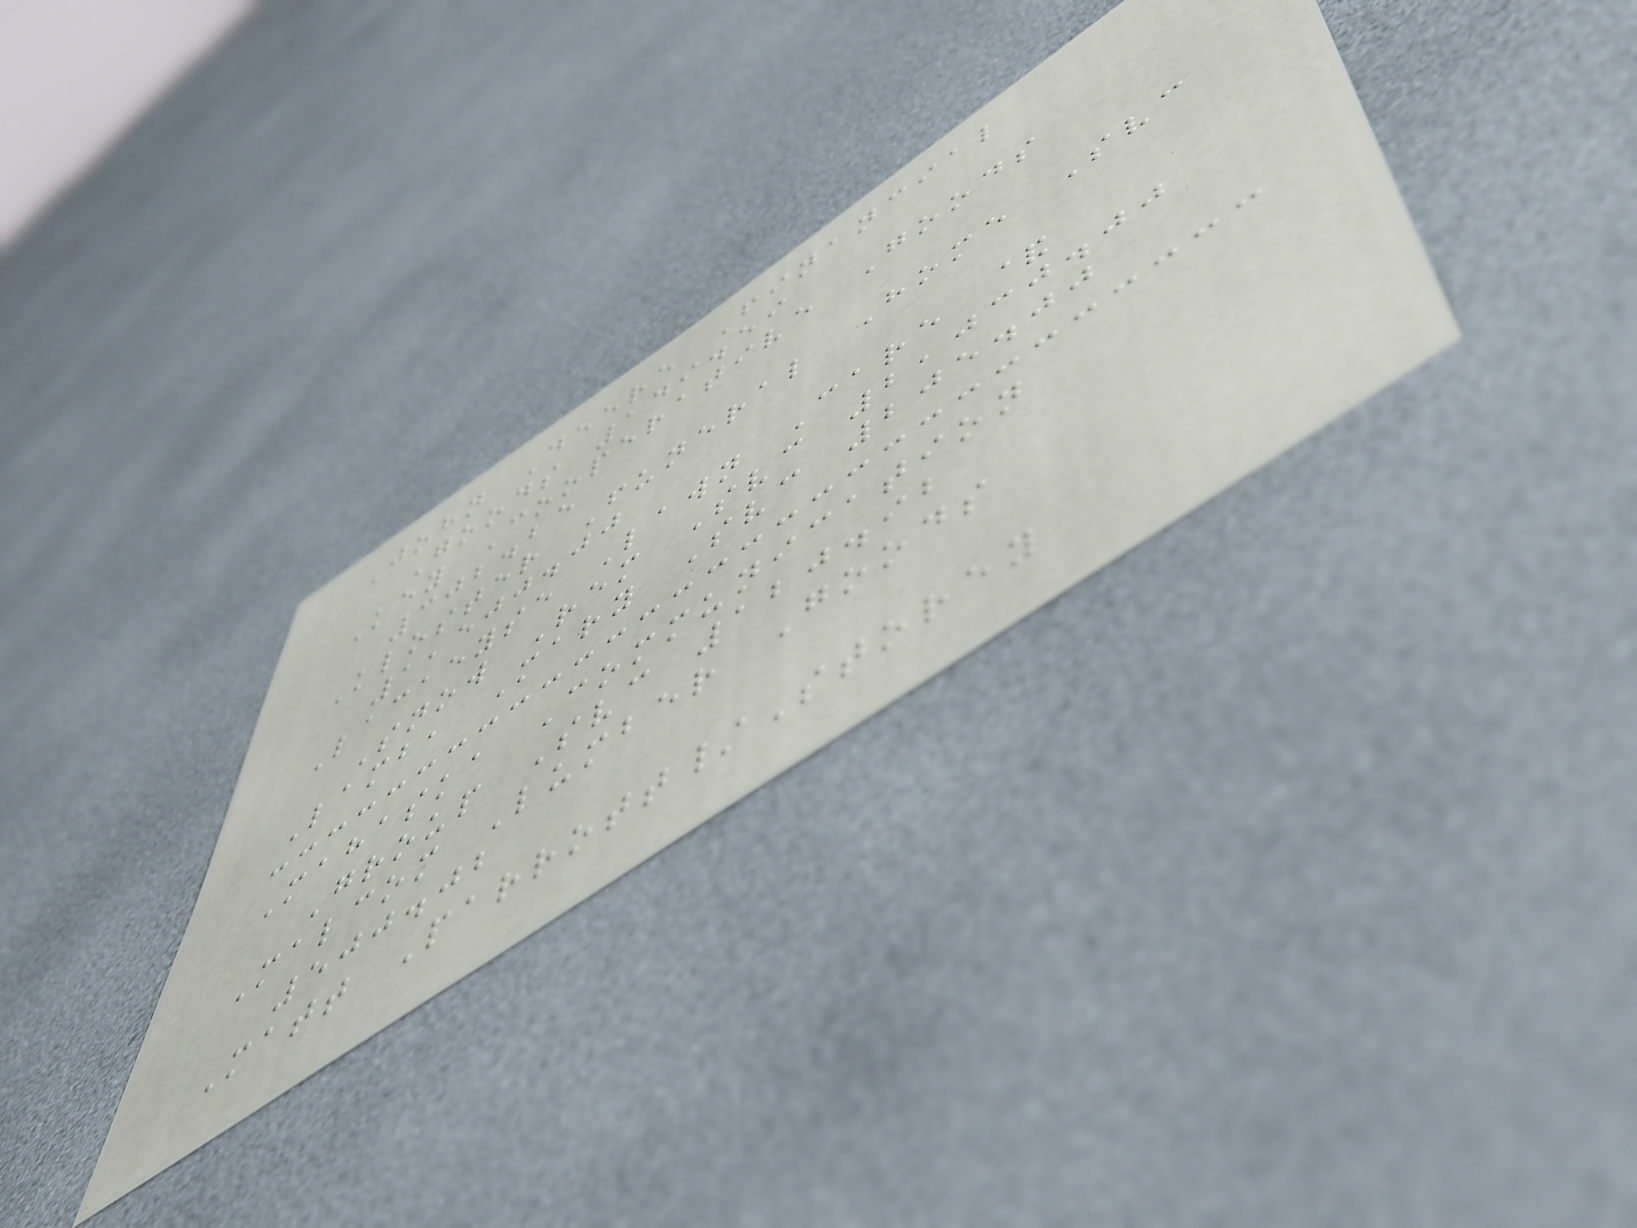John Deere Financial
Goods 149.59
Key Cooperative Goods
302.25
Kloster Funeral Home Svc
1,500.00
Lacaeyse Lawn Care &
Snow Rem Svc 2,030.00
Lamb, Mary Svc 205.00
Mahaska Communication
Group Svc 120.92
Malcom Lumber Goods
500.02
Matt Parrott/Storey
